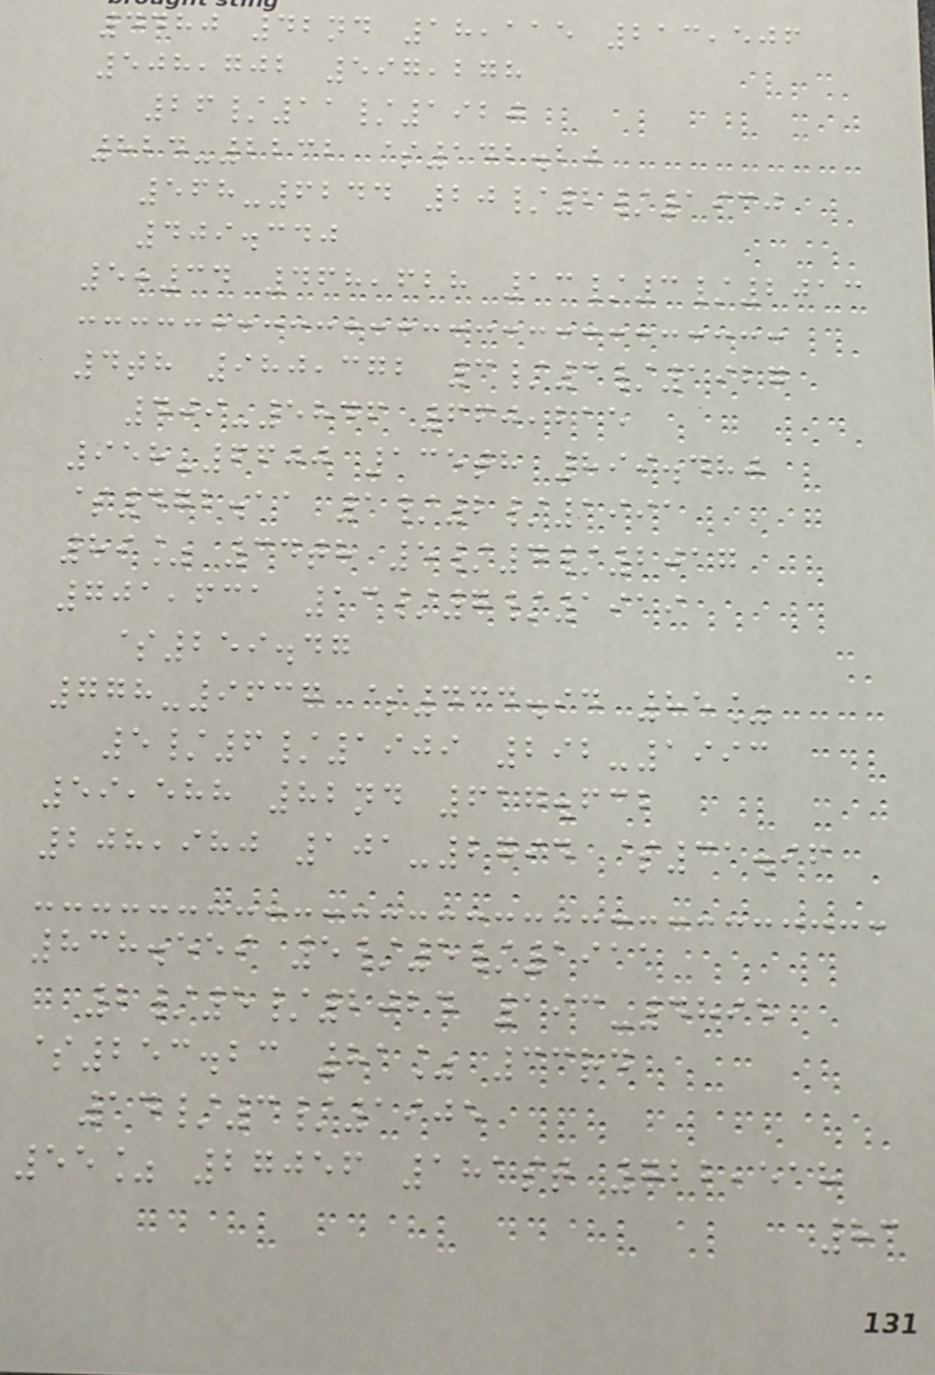4480 42nd 18,115 213,506
508,702 597,278
26/11/1920
824-2232 $142.20
568-6244 20/2/1930
409.340
5:34 468,628 13/3/2013
4th 980,372 3/3/1927
409-5846 660,215
958-6600 135th 899.480
$472.11 1/2/1991
89% 34th 5/4/2017
701,631 13/7/1919
$259.47
778-9637 $434.94 85%
5/6/1909 292-1993
59,588 82nd 617.632
208,980 101-2794 $31.96
838.559 5/5/1911
2/5/2024 193-4895
$253.23 81% 33rd
14/3/1905
55% 27056 181st 722,518
83
